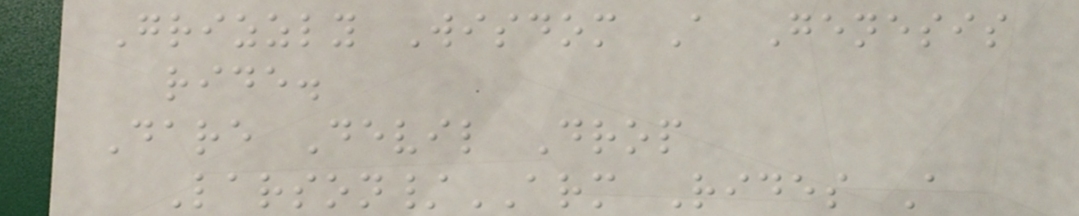Grizzly Wisdom A Genesis
ride.
Dare Devil Drop
Larson/ARM Rides A
